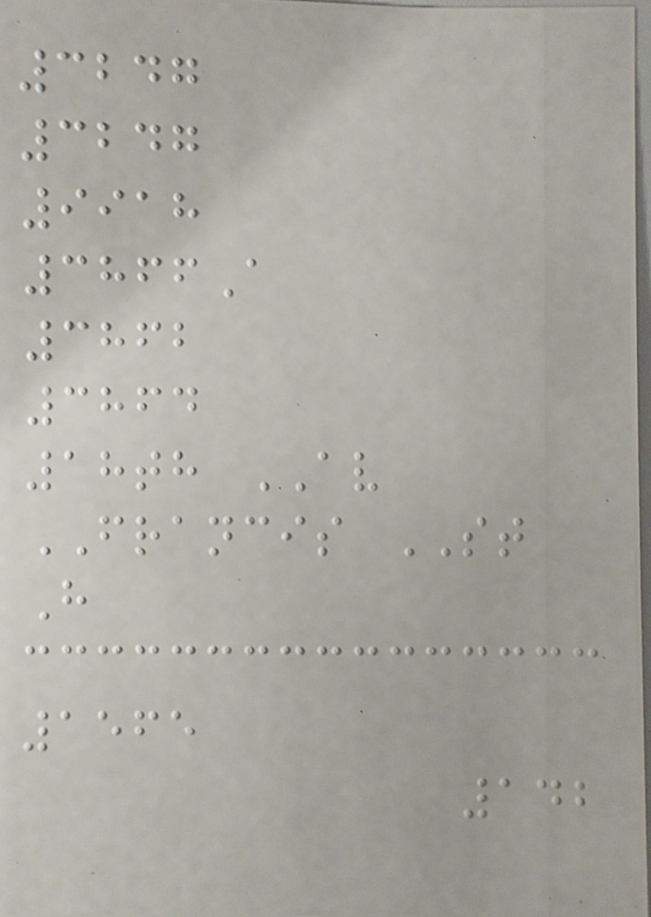3247
3247
9918
3866A
3862
3864
18th AV
FRANCIS ST
H
1565
142
